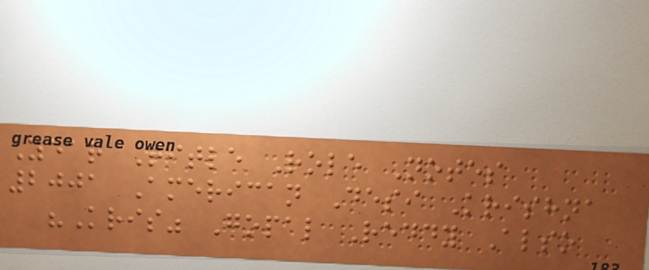Year Title Role Notes
2001 American Desi Krishna
"Kris" Gopal Reddy Also
